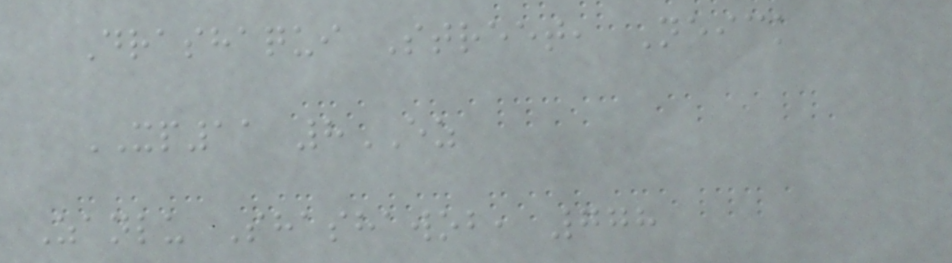Drashaqui Street, Neick
XP11 8EZ
Zanlu Shashawob, 778
